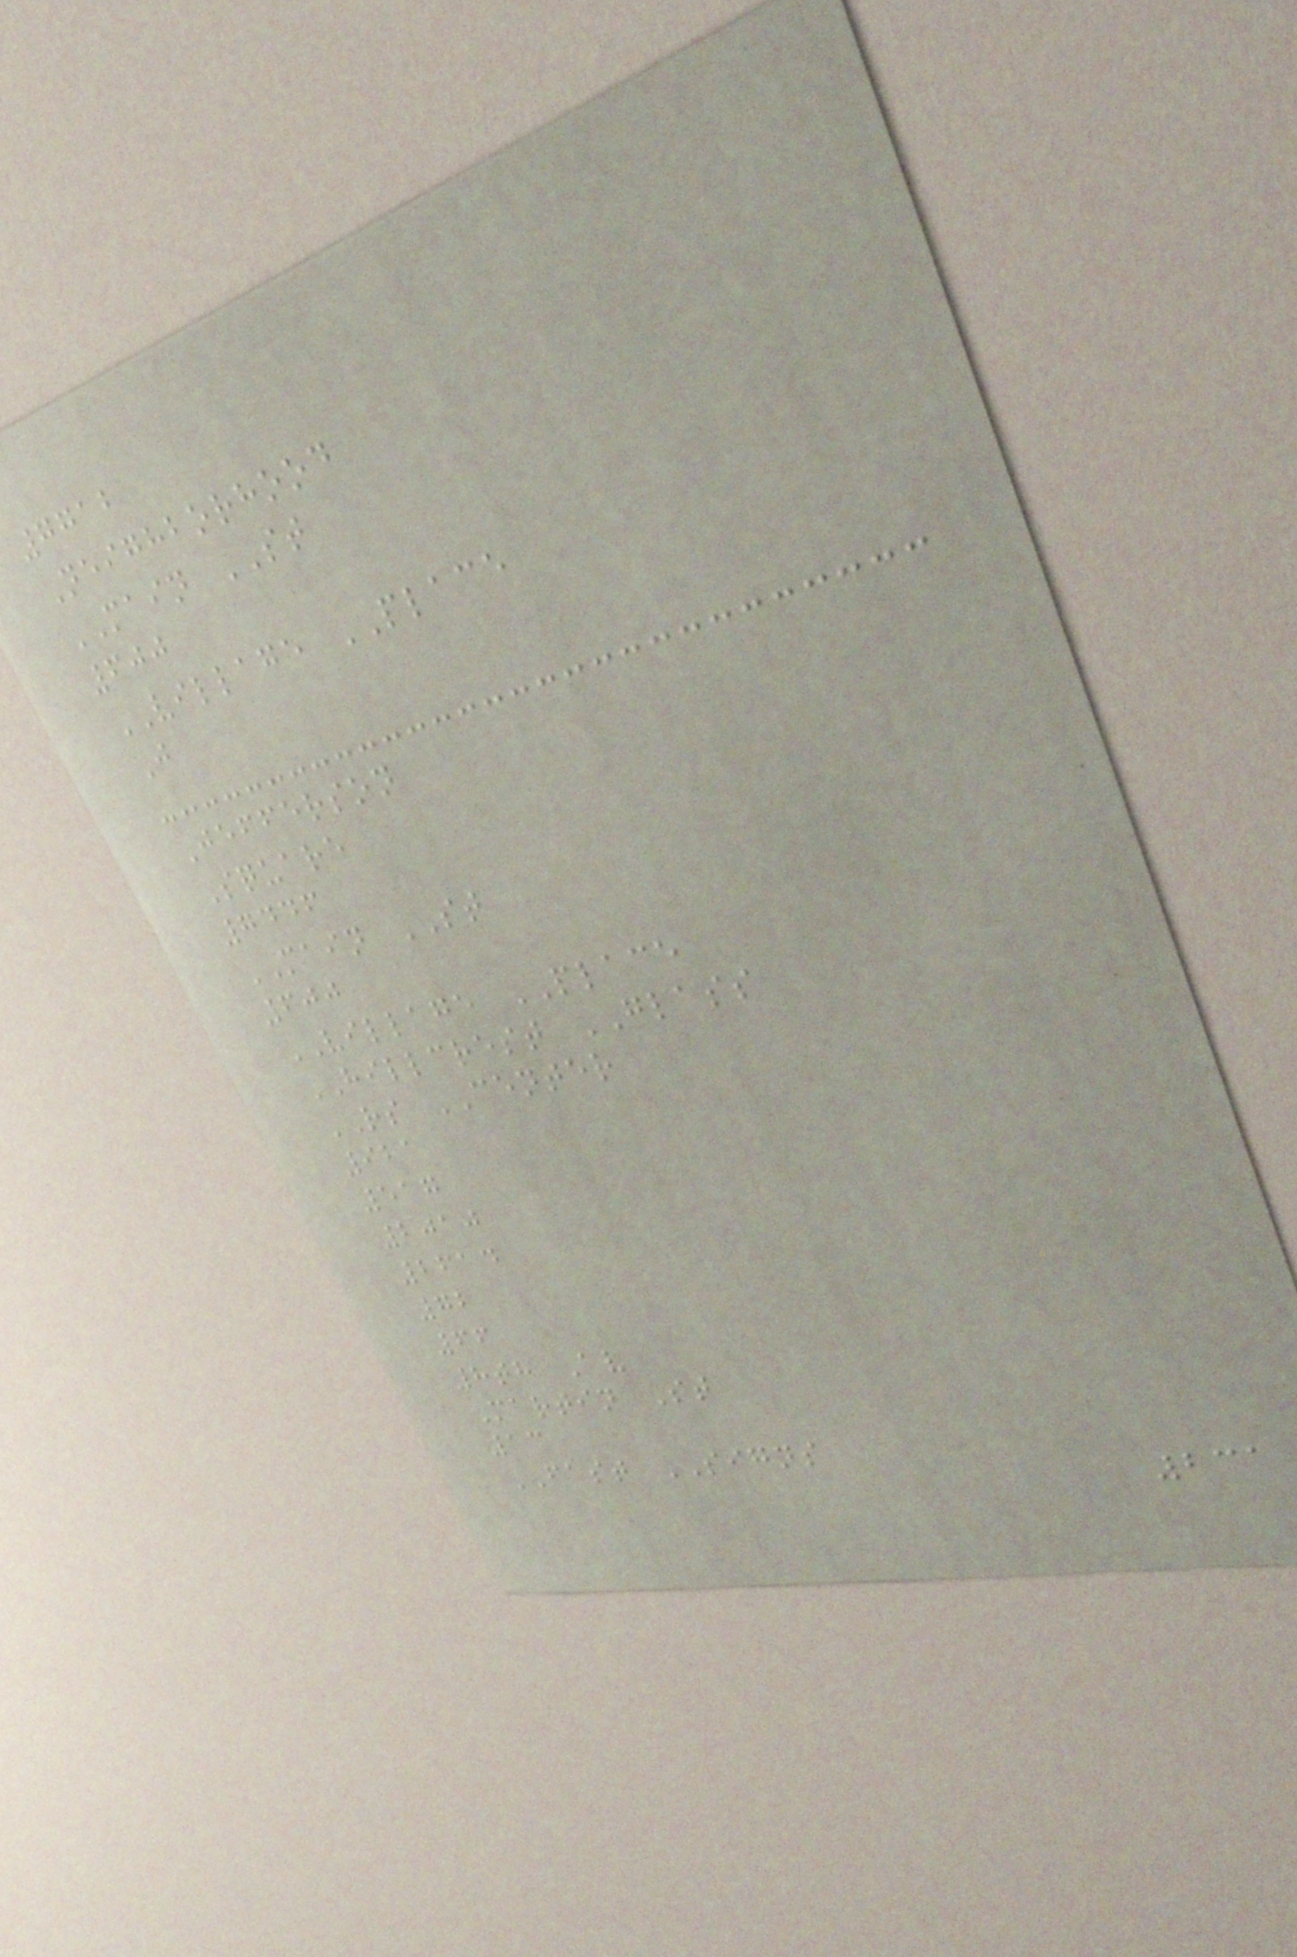7712
Neighborhood
MAIN ST
600
VILLAGE PLACE
J
Jefferson
Square
7446
MAIN ST
600
VILLAGE PLACE
HILLCREST GLASS
RS CENTER
921
517
2010
2614
72
66
8th Av
Martin St
13
FAST SIGNS
231
